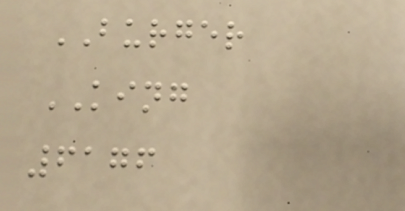BURGER
KING
6176
